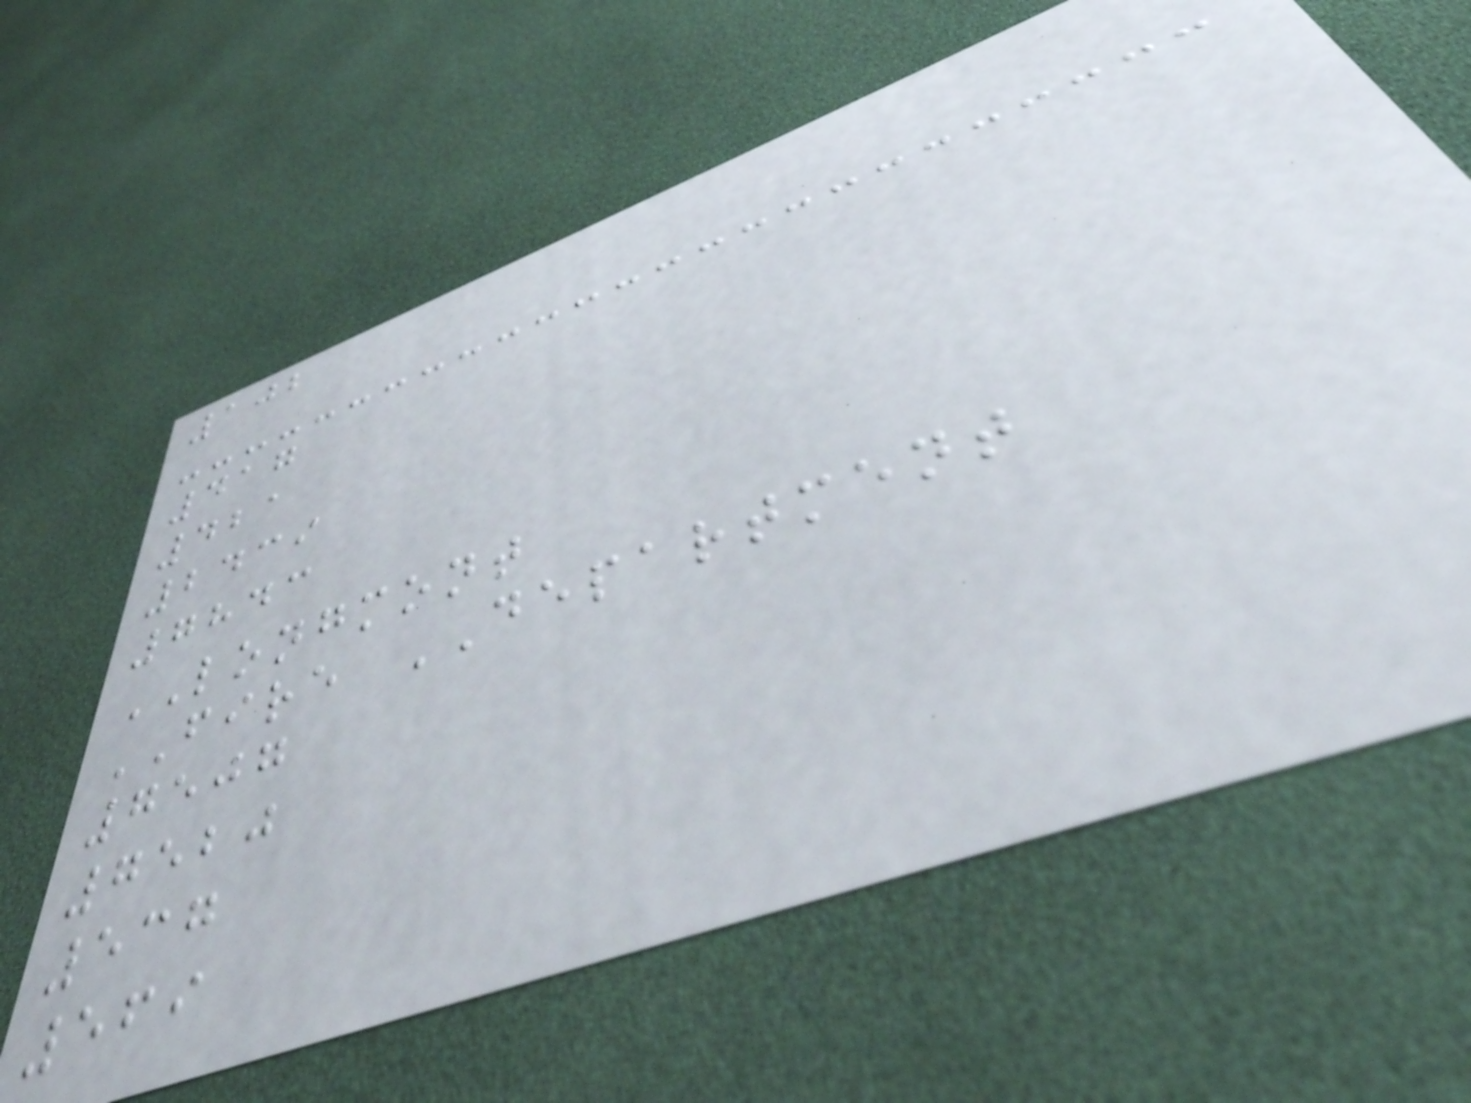102
417
421
2439
7843
LONGMONT
FIRE DEPARTMENT
7507
7520
537
569
